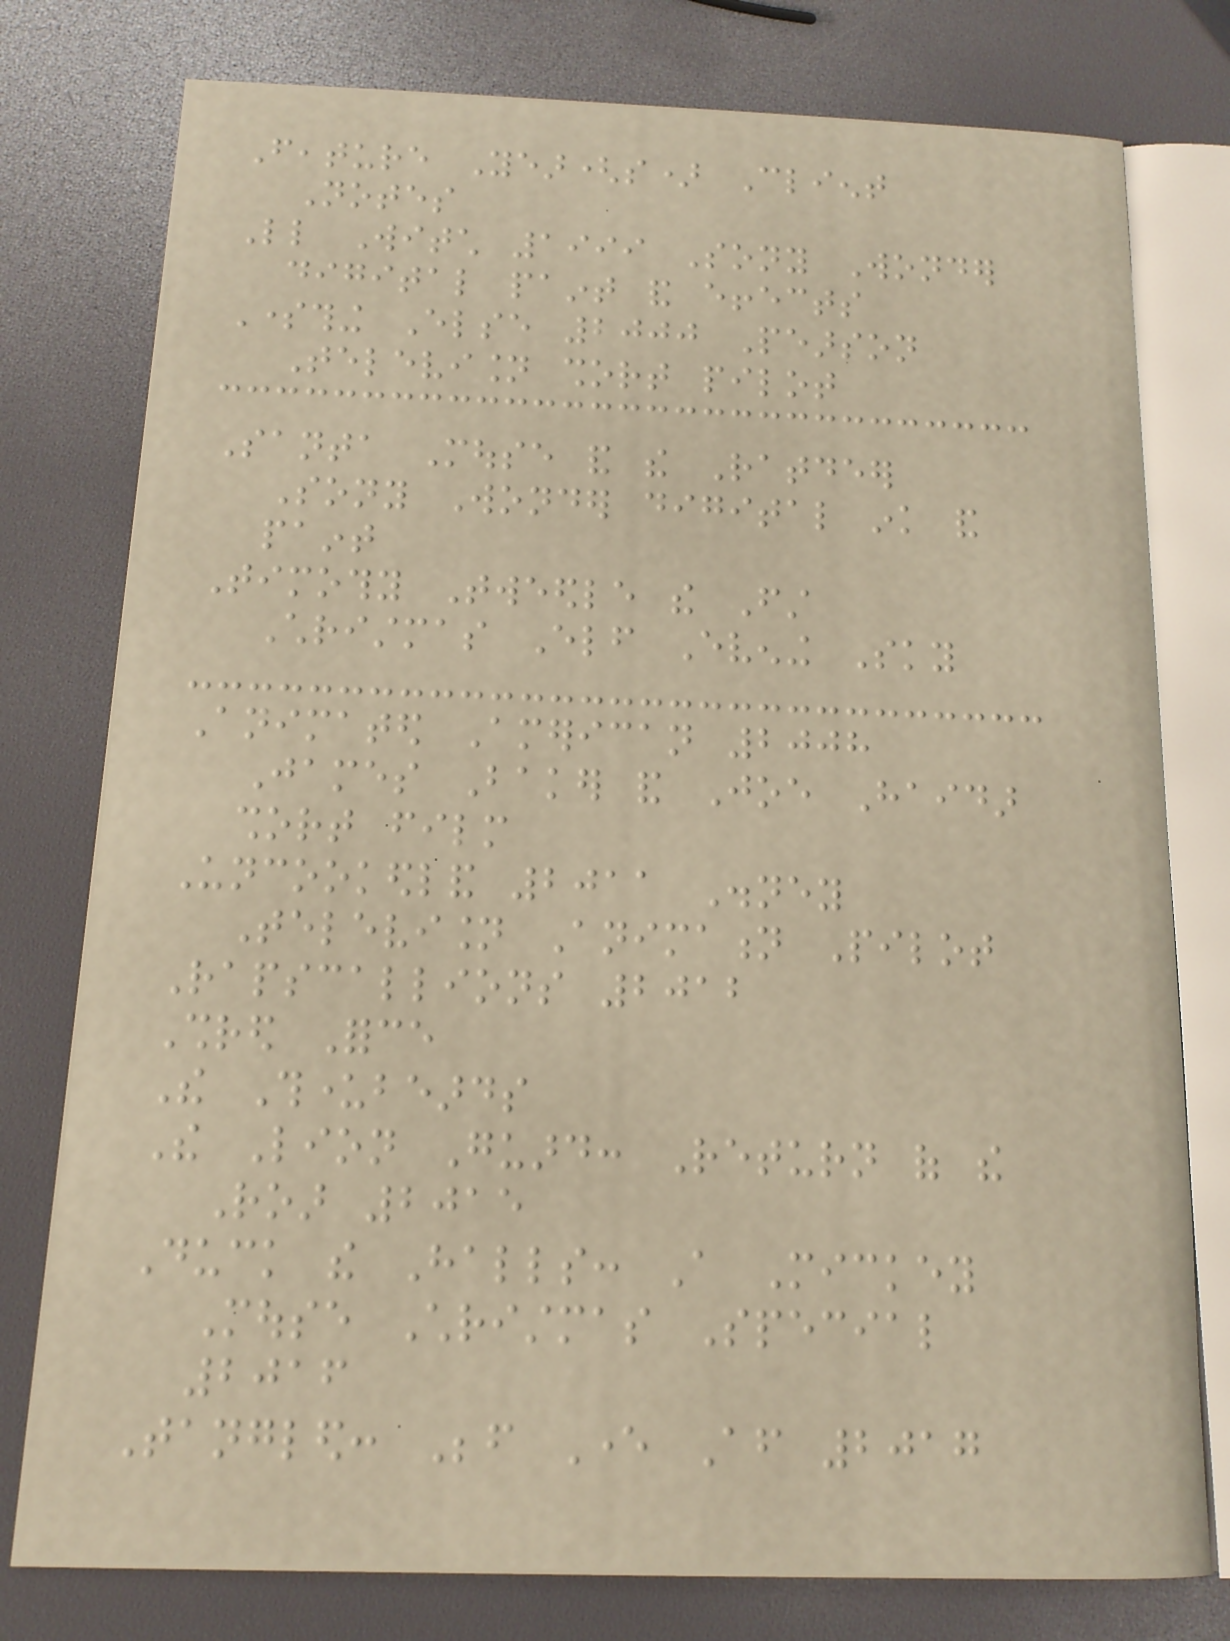Feature Year(s) Client
Notes
Little Witch 1999 Sony Wonder
digital paint and effects
Something Else 2000 Pearson
Television short pilot
Santa Mouse and the Ratdeer
Sony Wonder digital ink and
paint
Timothy Tweedle the First
Christmas Elf Evening Sky
Animated American 2008
James Baker and Joe Haidar
short film
Uncookedland 2011 Disney
Television Animation Pilot
Rapscallions 2012
Shred Force
The Thunderbeards
The Lion Guard: Return of the
Roar 2015
Duck the Halls: A Mickey
Mouse Christmas Special
2016
Tangled: Before Ever After 2017
